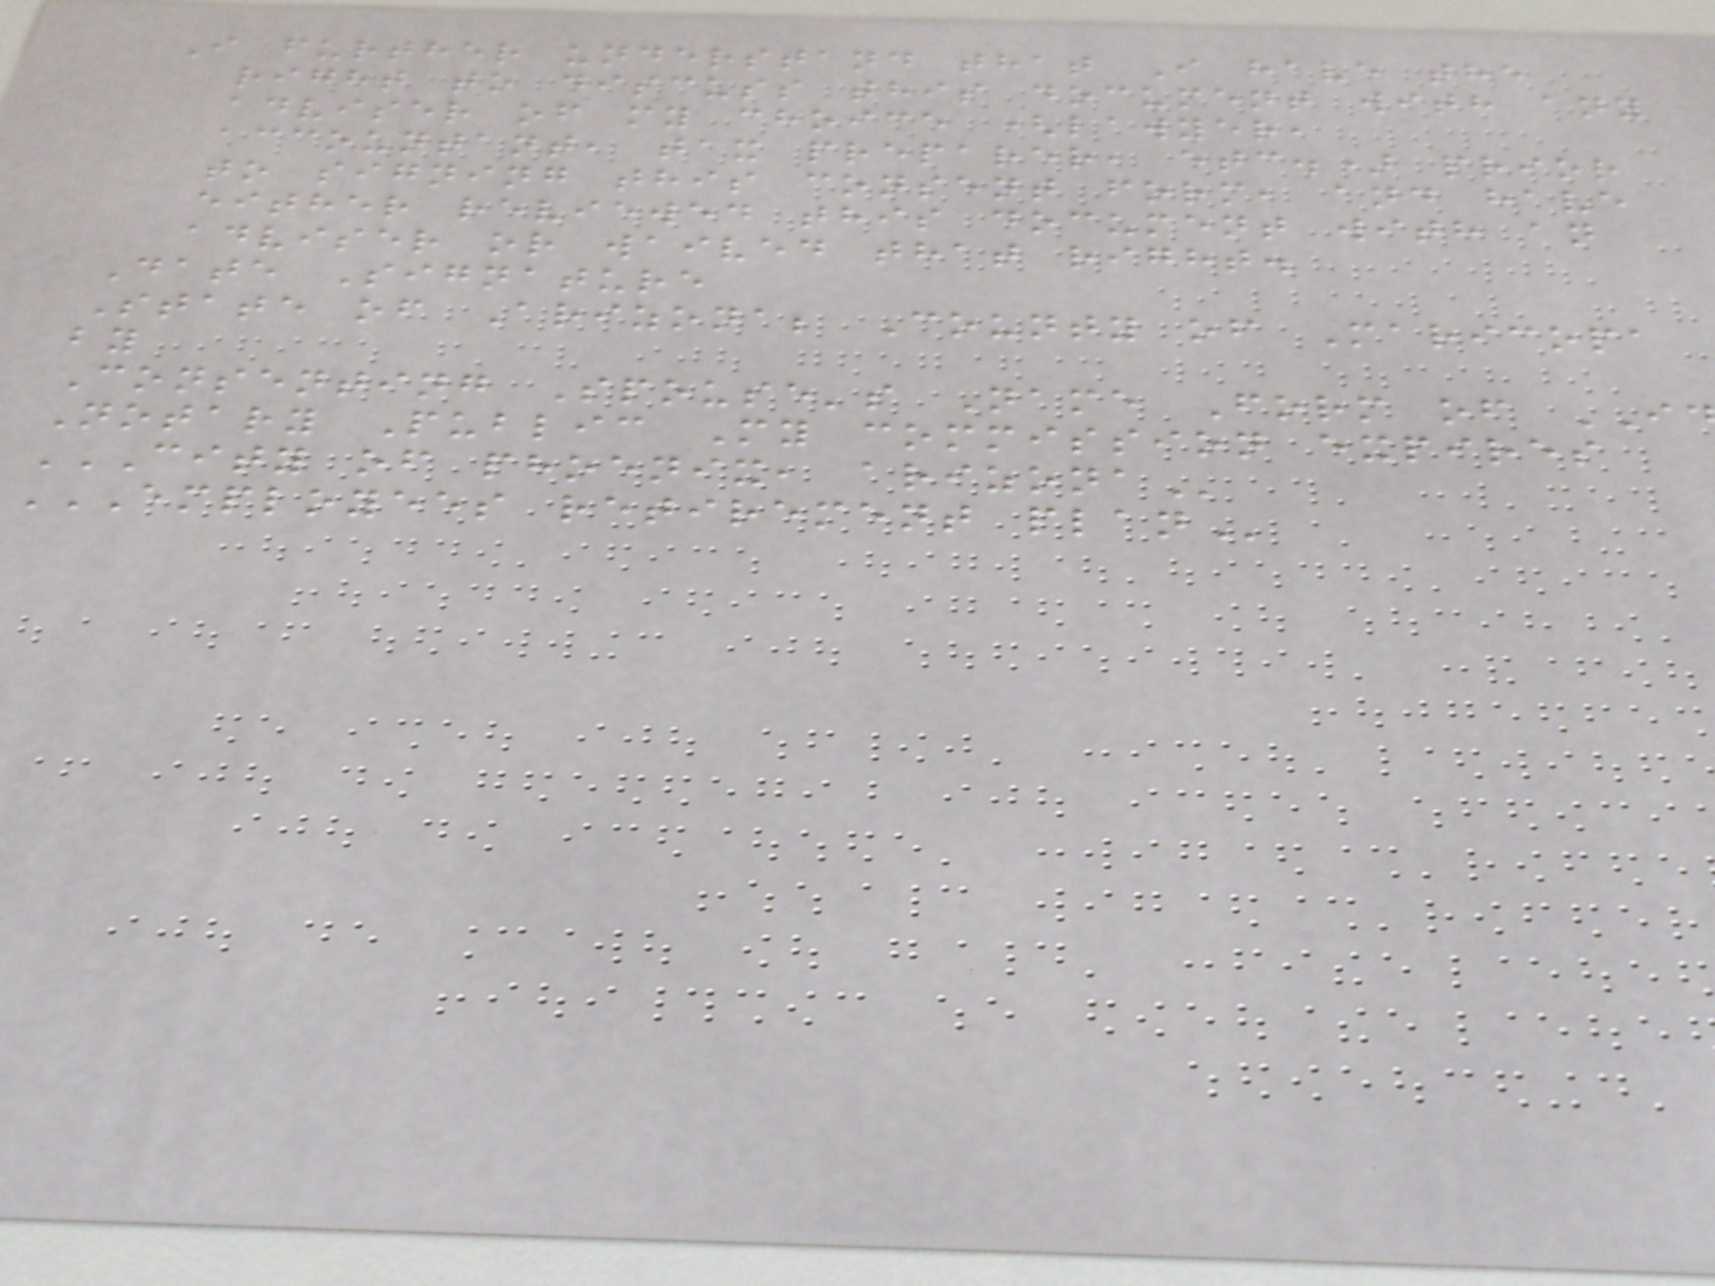I further understand that I have the
right to discuss this document with any
adviser of my choice (lawyer,
accountant, tax preparer, etc.) prior
to signing this consent form, and have
either reviewed this document with an
adviser or waived that right.
Date Signature
State of Arizona; County of Maricopa
by
Consenting Spouse's Name Form of
Notary Public My commission expires
CITY OF PHOENIX, ARIZONA
EMPLOYEES RETIREMENT PLAN
